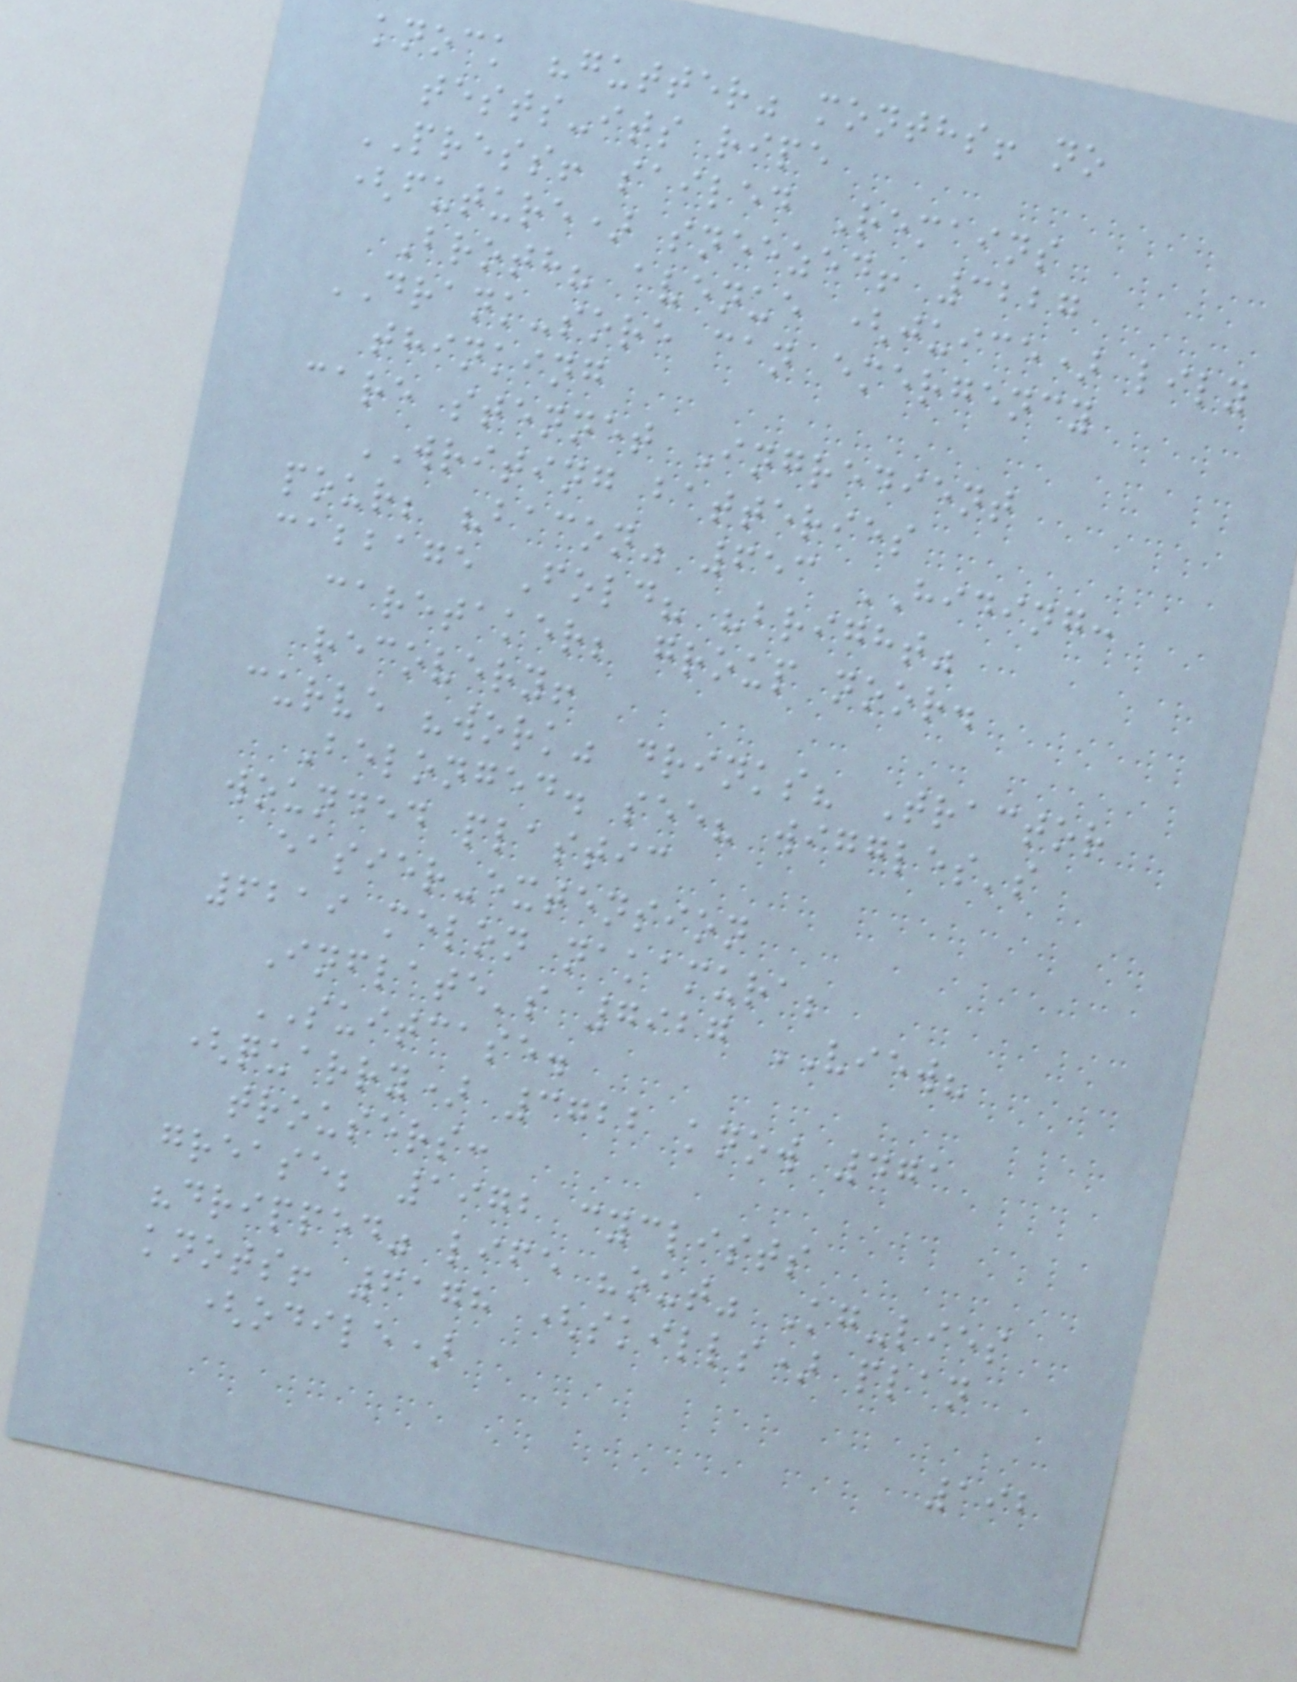knock "gutter" months! no
tests-its ripe
PRESS! sailed Remains
(future) sneezed! 3227
Broth? avenue (juice) lily
DRANK-sore can emergency
thinking
care stennet Ingredient
WRITING batteries
pour; "bacon" 653 HIDING:
cabbage Fold? "bright"
caretaker; group noor.
recovery!
curve "work" drinks? Tractor
Belonged. see? wiggles's
wounded plastic
easier-extension
6219 melon nakamura;
Inflate's 7927 VIEW?
SUITCASE.
(quarry) 3722 know 471
trousers:
grease; 1972 cyclists
"dripped" life "out" Kg-lies
knots! 6178 (skills) plan
(odile)
192
